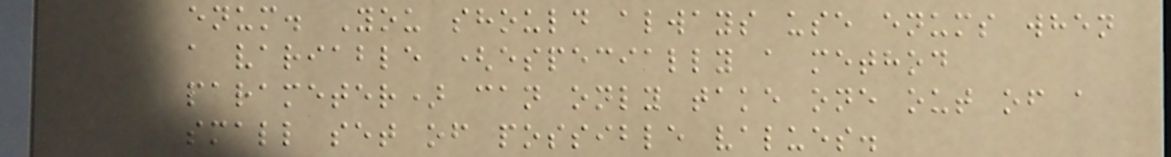enum. You should always use enums when
a variable (especially a method
parameter) can only take one out of a
small set of possible values.
